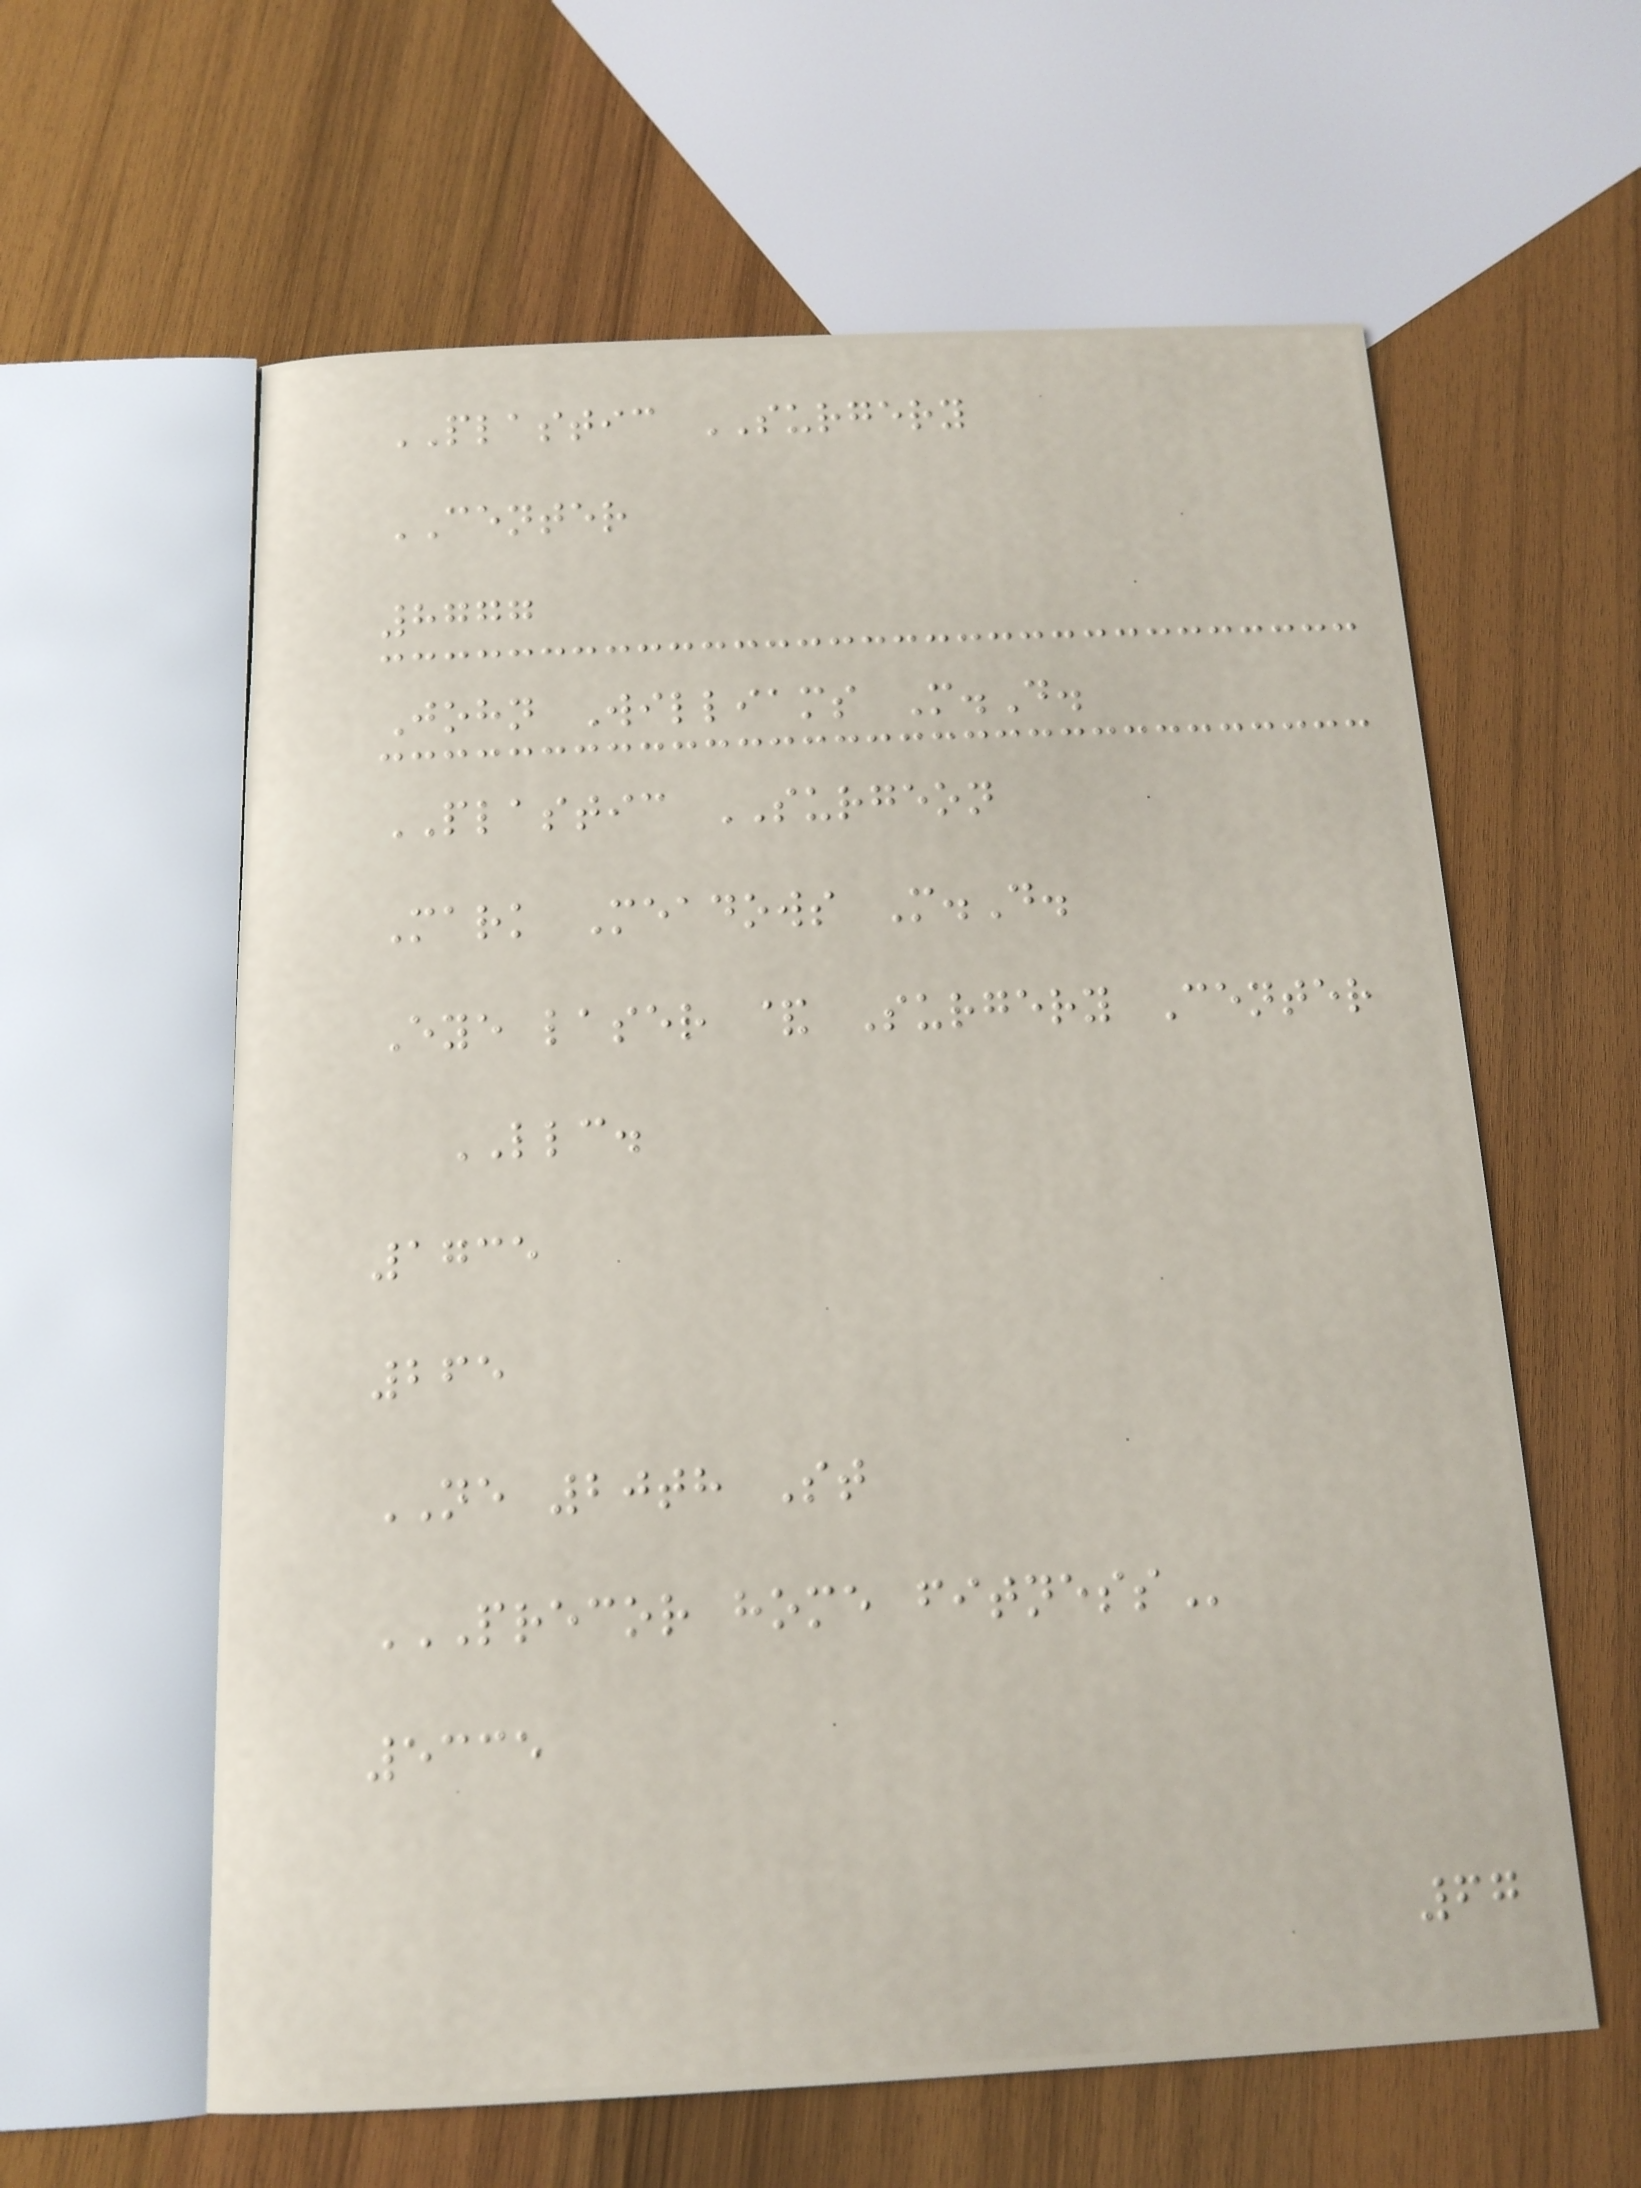PLASTIC SURGERY
CENTER
8777
John Williams M.D.
PLASTIC SURGEON
Mark Meadows M.D.
Eye laser & Surgery Center
LLC.
1735
265
NE 20th St
PRECOR HOME FITNESS
5335
67
